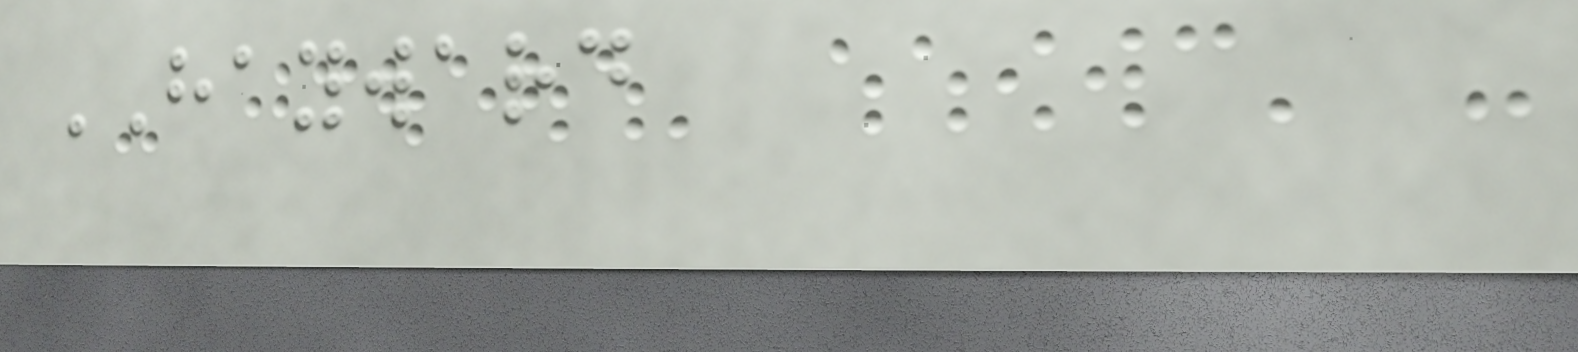HAYWARD
